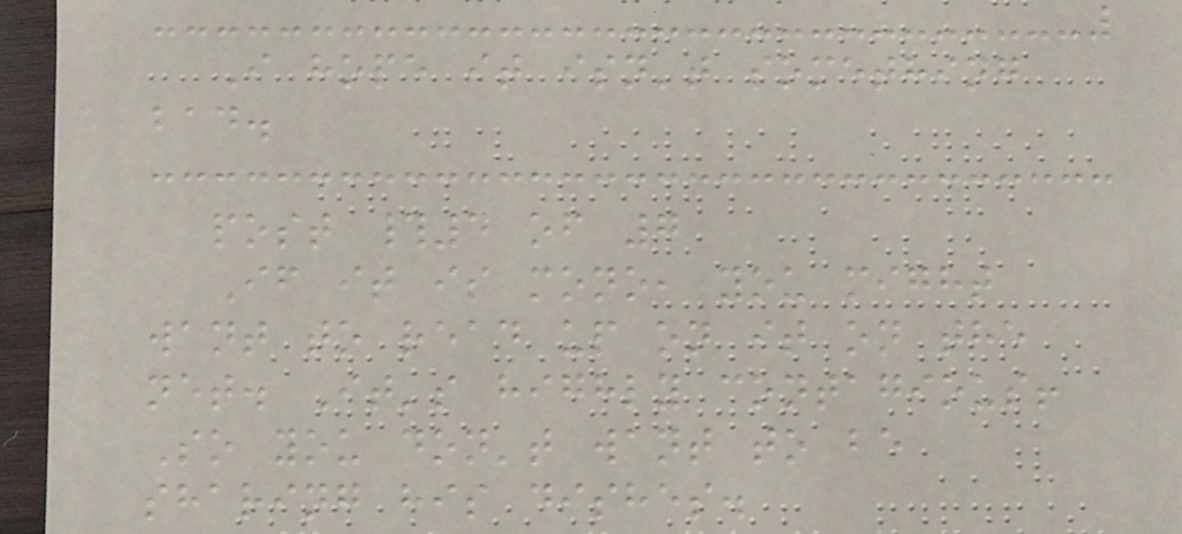I hope it isn't something
bad.
post #4 of 7
If it is mono, you might
want to read up on it on the
net. It's highly contagious!
So you don't want to be
sharing his dishes.
